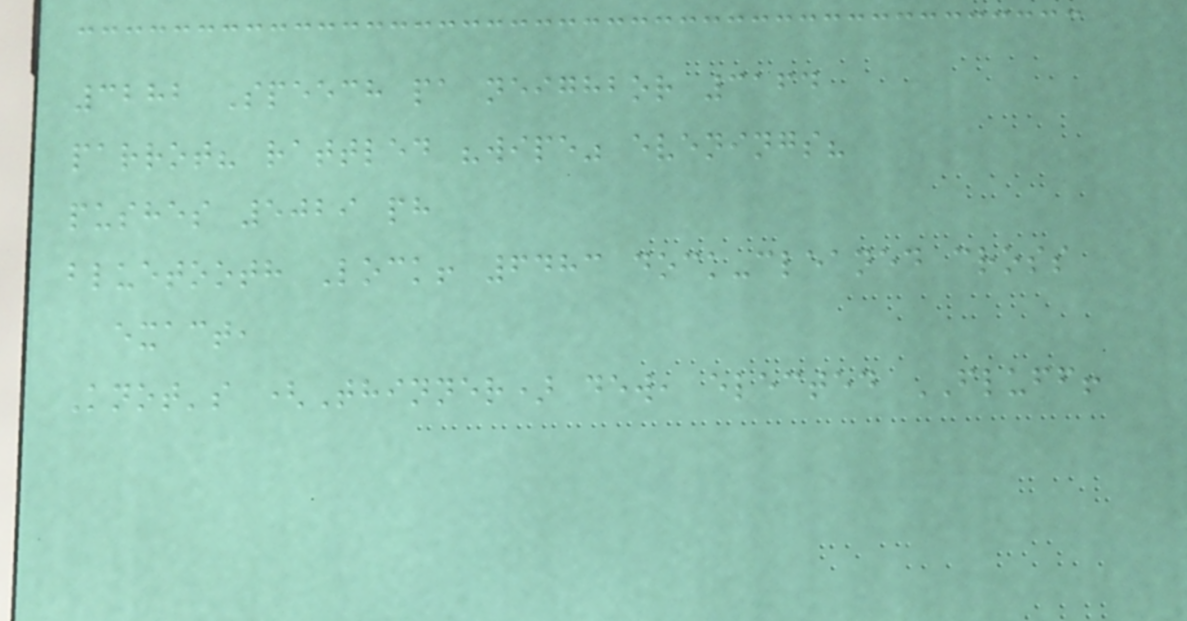3282 Speech pa neighbor 3164
parrot? rattled "wipe" evenings?
pushes 5029 ph
bluetooth Lock! 6483 dock-cleaned cross
exact,
Knot's (Thinner) dew, elected FLUFF!
